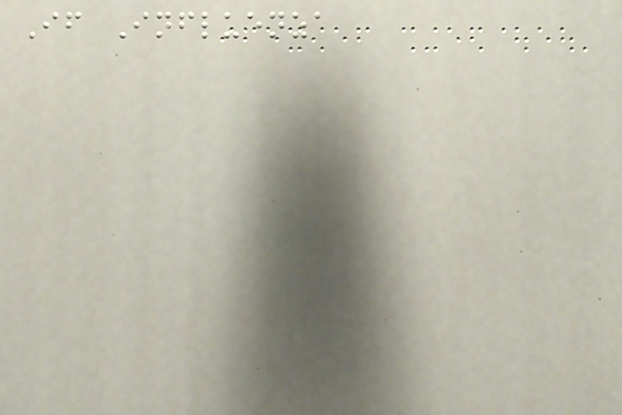If Influenza
